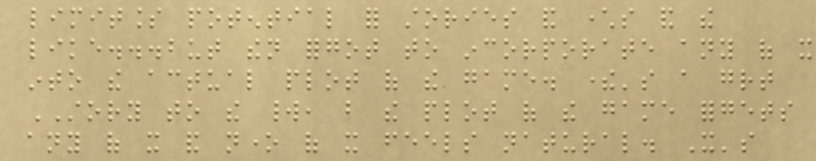limitless potential for stories and characters and the
like...but then forgot to incorporate any of it
into the actual plot of the game. there's a great
STORY to the world, but the plot of the game forgets
any of it and none of it feels natural. It's
